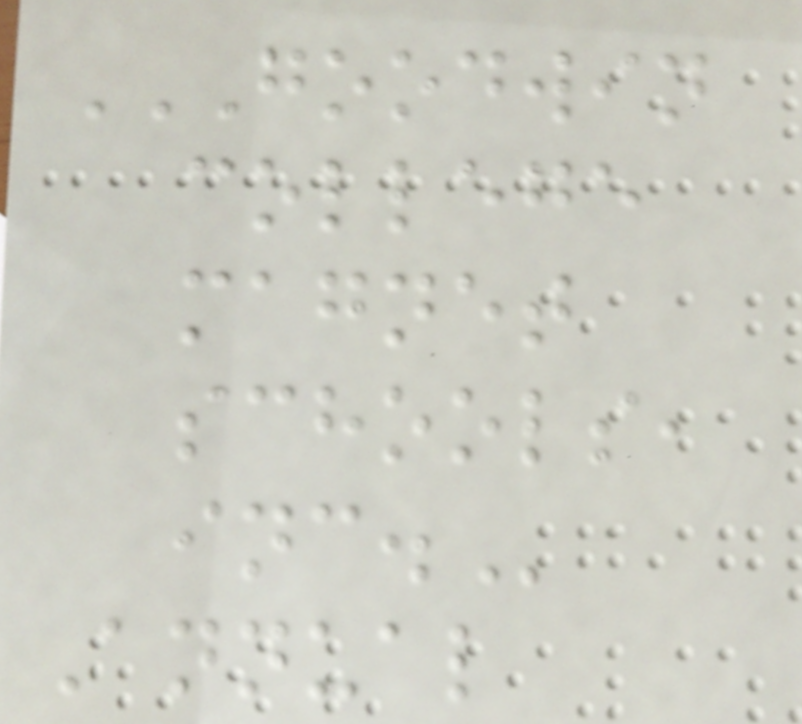GOODWIN
COLLEGE
MAGNET
SCHOOLS,
INC.
Annual
